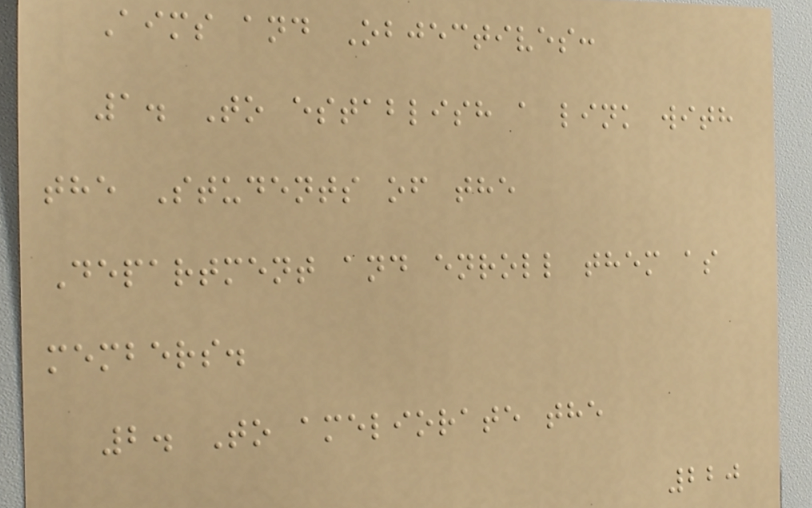Aims and Objectives:
1. To establish a link with
the Students of the
Department and enroll them as
members.
2. To ameliorate the
220
